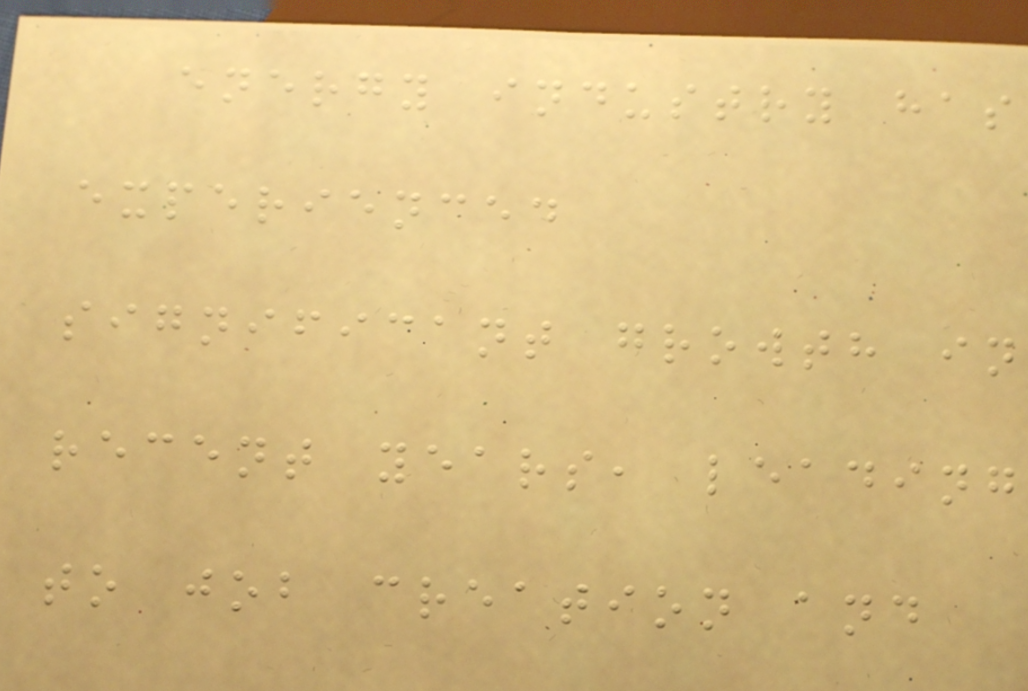energy industry has
experienced
significant growth in
recent years, leading
to job creation and
